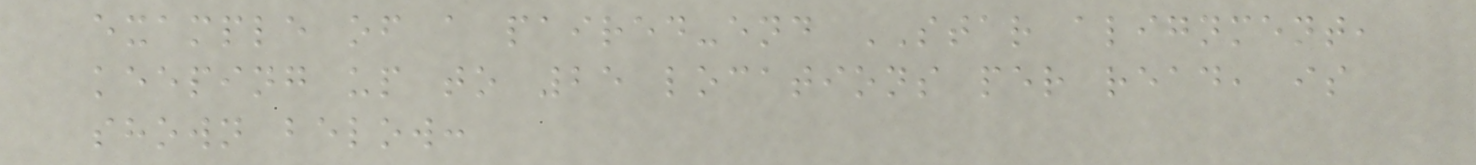example of a paired-end STAR alignment,
keeping up to 25 locations per read, is
shown below:
